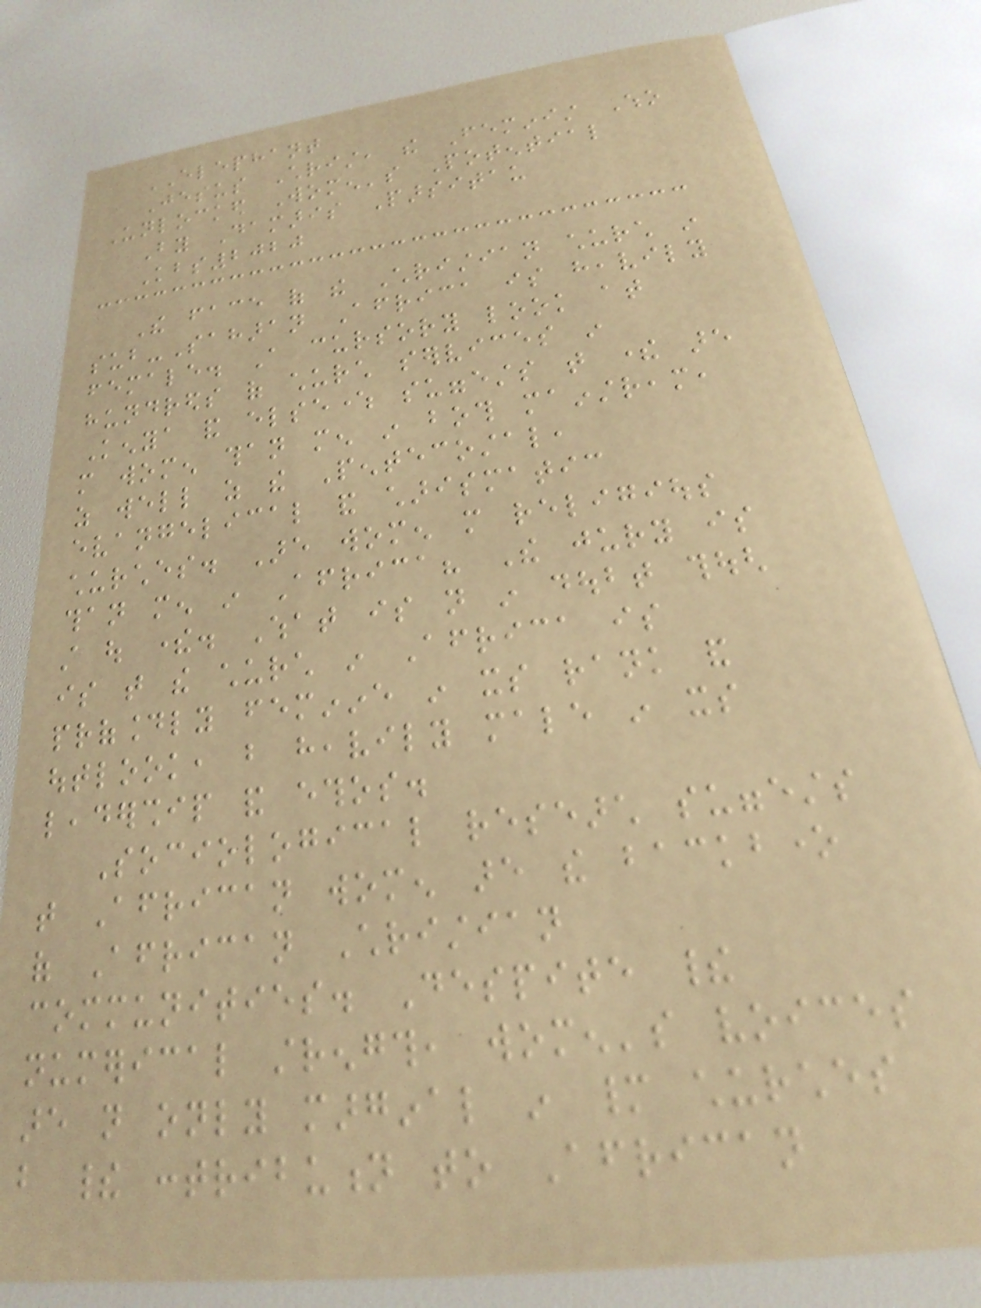ELEPHANT
Jesus Christ, the Feminist Who
Unlocked Women's Potential
By Damaris Parsitau
Kbs2020
The face of the Christian church in
sub-Saharan Africa is heavily
female. A cursory look at
hundreds of church services in
Kenya and elsewhere suggests that there are
more women than men in both mainstream,
as well as the Pentecostal,
evangelical and charismatic
churches. Are women more religious
than men in Africa? The jury is
still out there. What is not in doubt though
is that the church in Africa is
profoundly feminine in its rank and
outlook, but heavily male in its
leadership and ethos.
Sociological research suggests
that African women are the backbone
of African Christian
communities. Despite their
numerical strength, women's voices
are not only marginal in many churches
but their contribution to African
